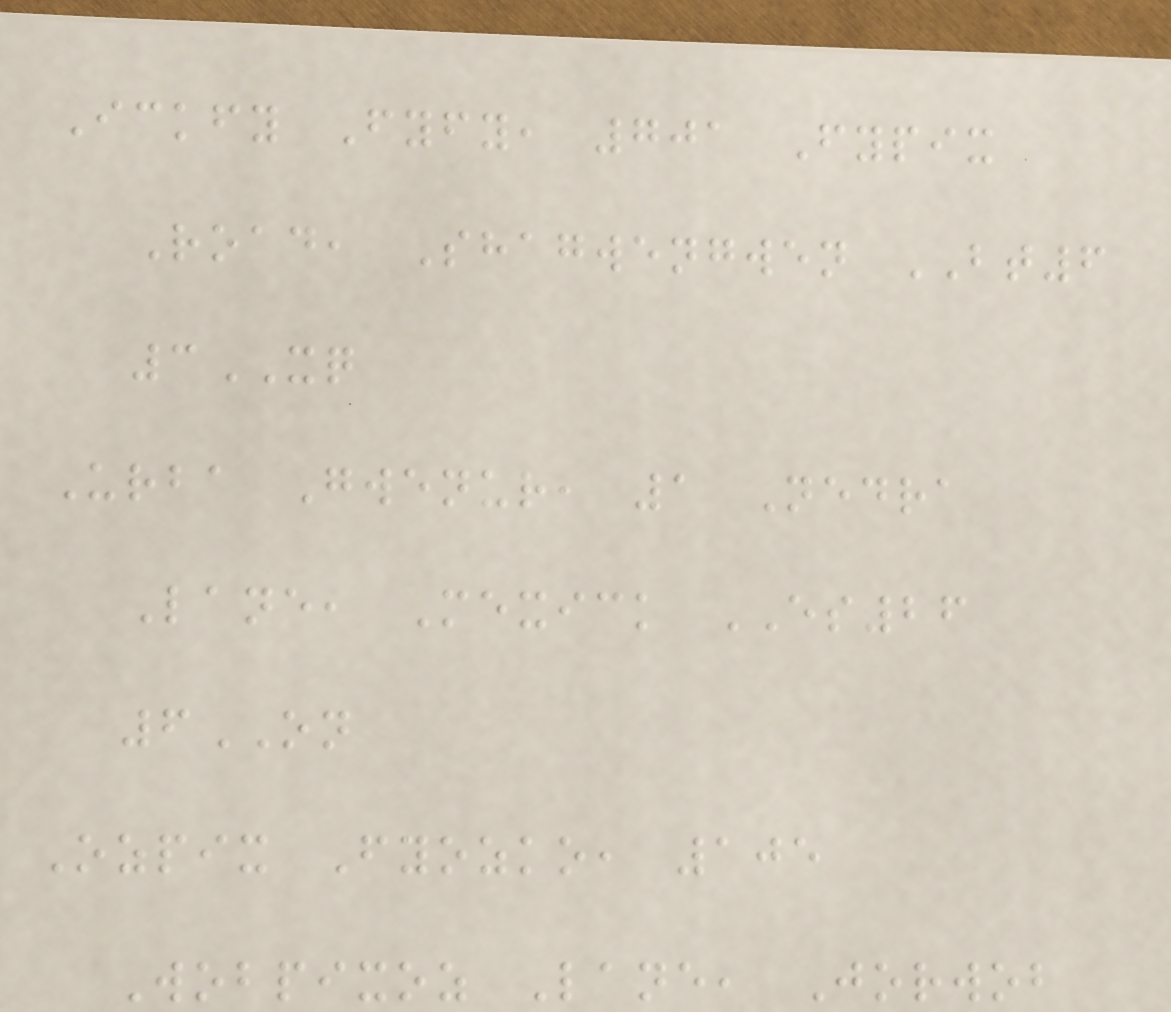Ickfy Fyfy, 701 Fypix
Road, Shagwengwen BT6
3XQ
Urba Gwenur, 1 Nedra
Lane, Mexick ES26
6ON
Ozpix Fyozko, 105
Wobpixoz Lane, Jorwob
